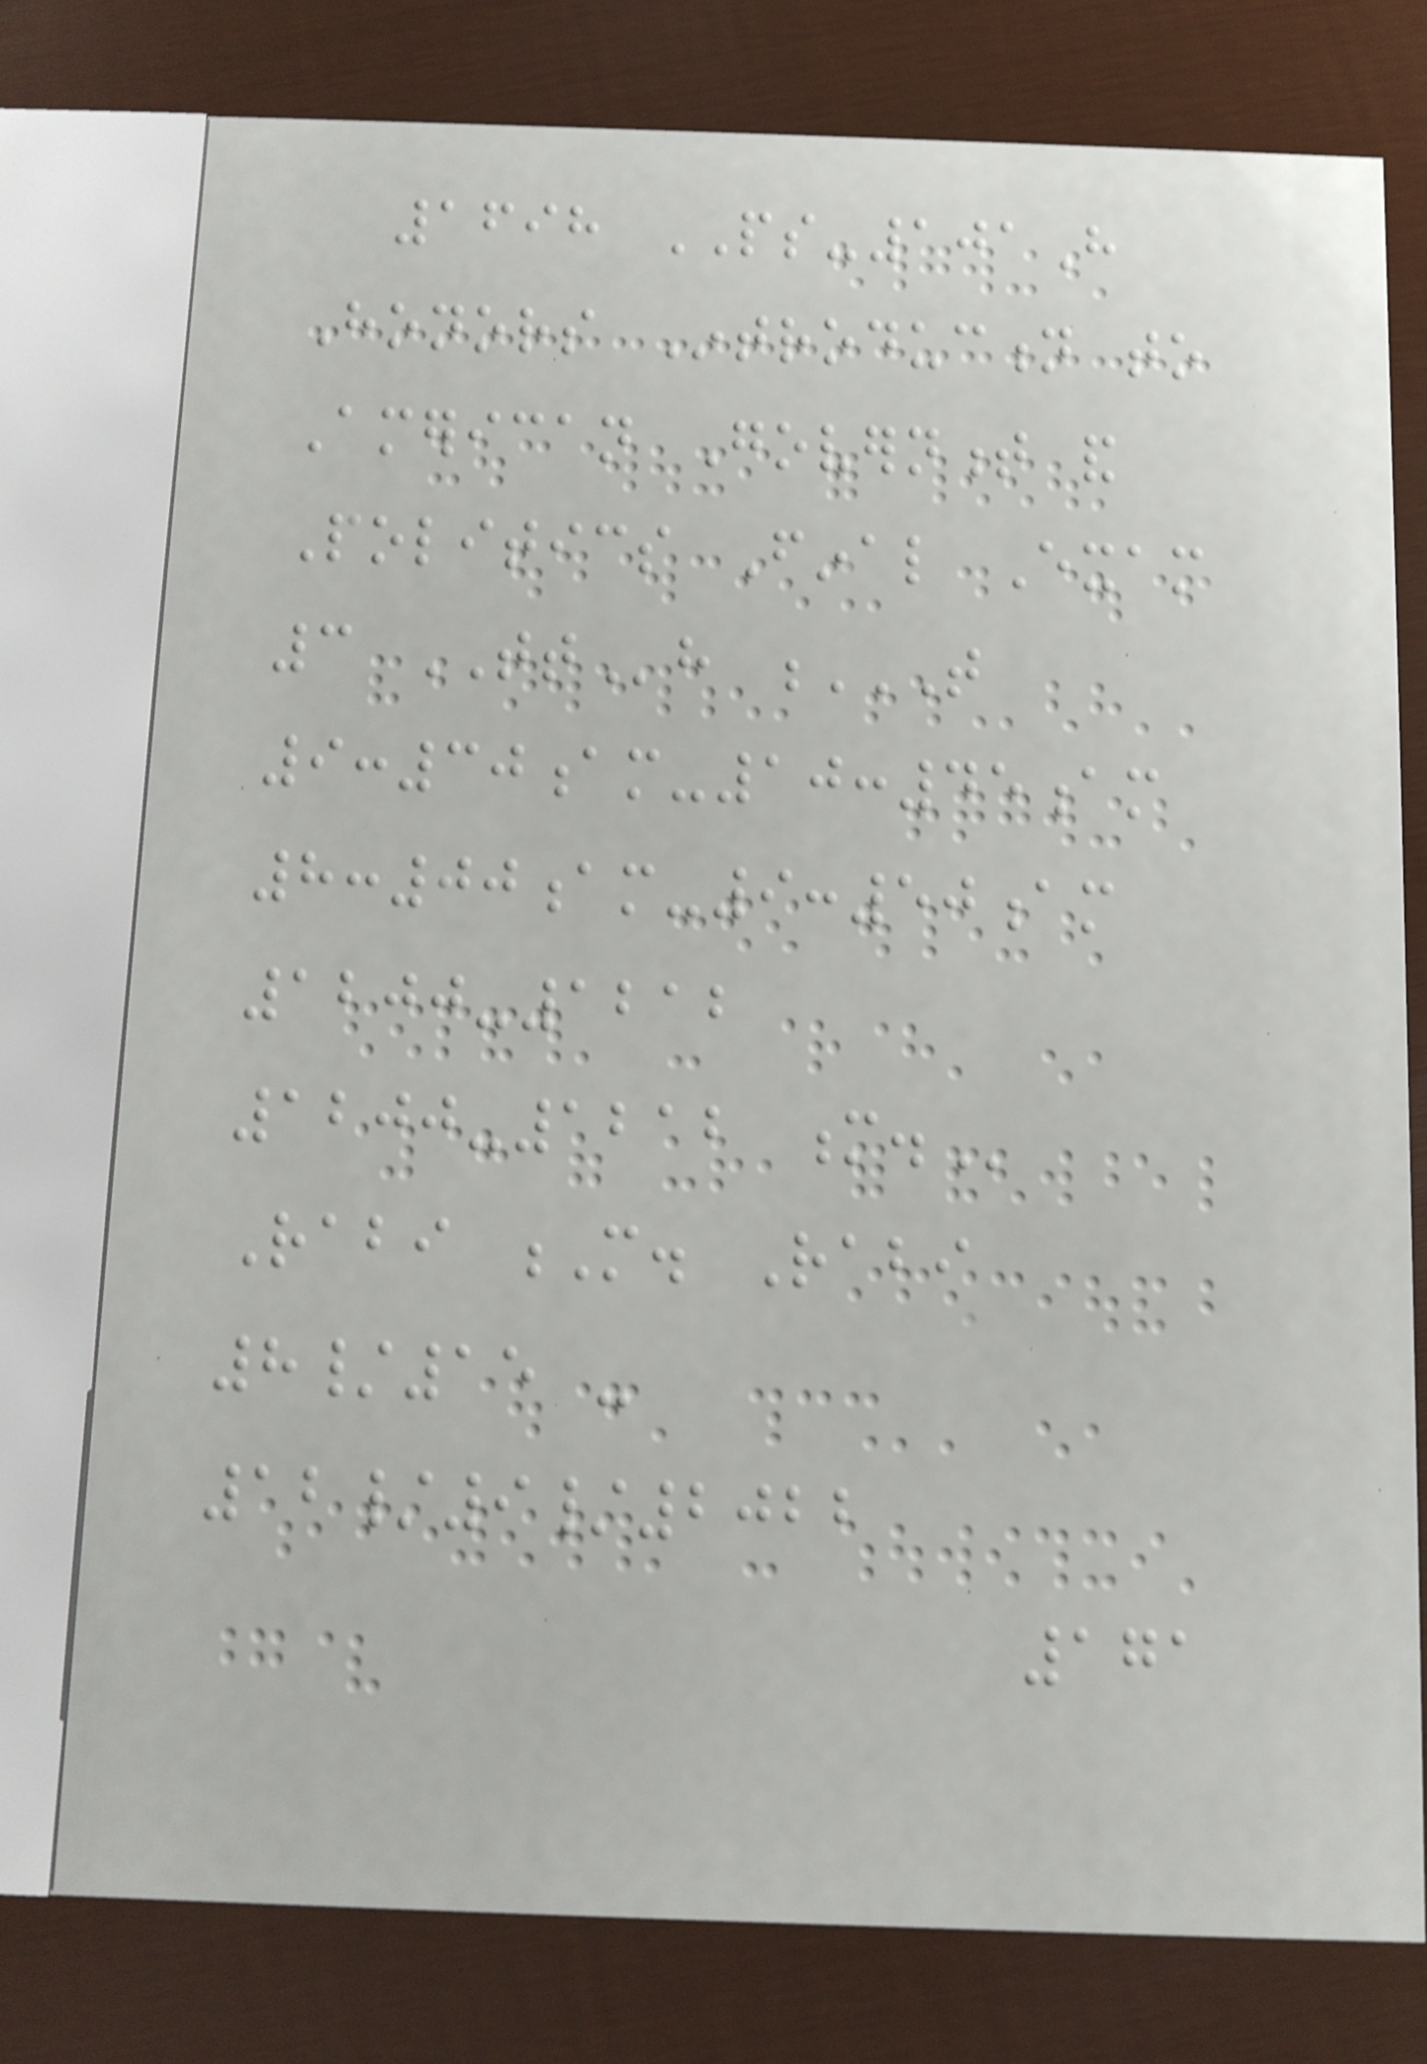1698 PS-101H
Honors Introduction to
American Government and
Politics Final Exam
3 TTh T
9:30AM-10:45AM
8:00AM-9:50AM
1200-1212
1200-1212 M.
Rabi M. Rabi
8/15 -
12/9/2022
171
